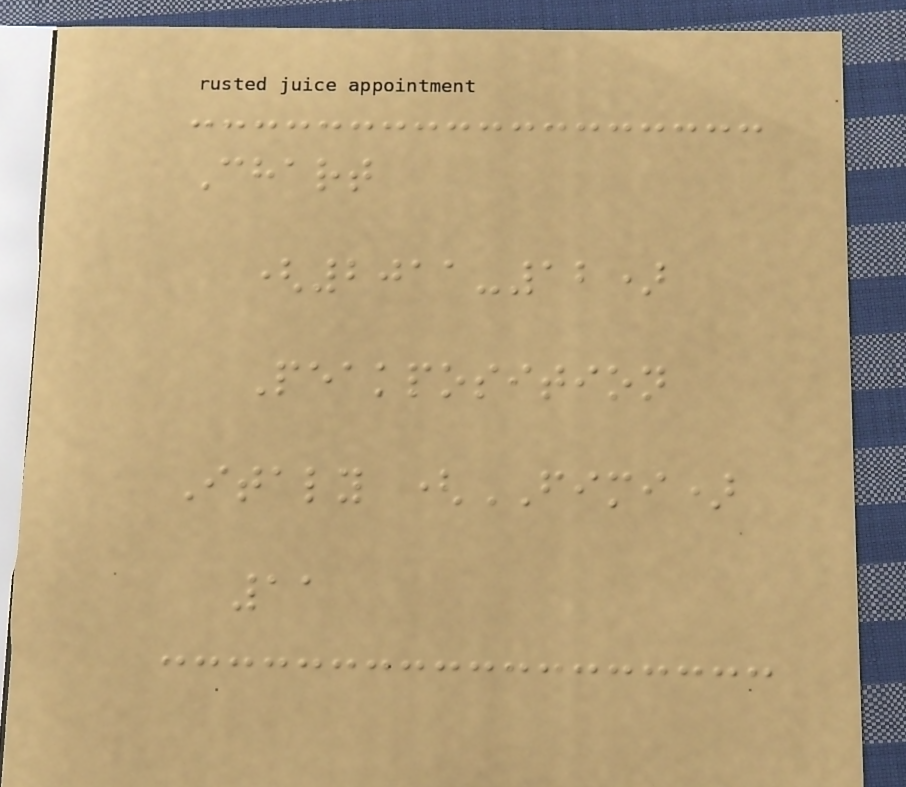Chart
(2011-12)
Peakposition
Italy (FIMI)
11
